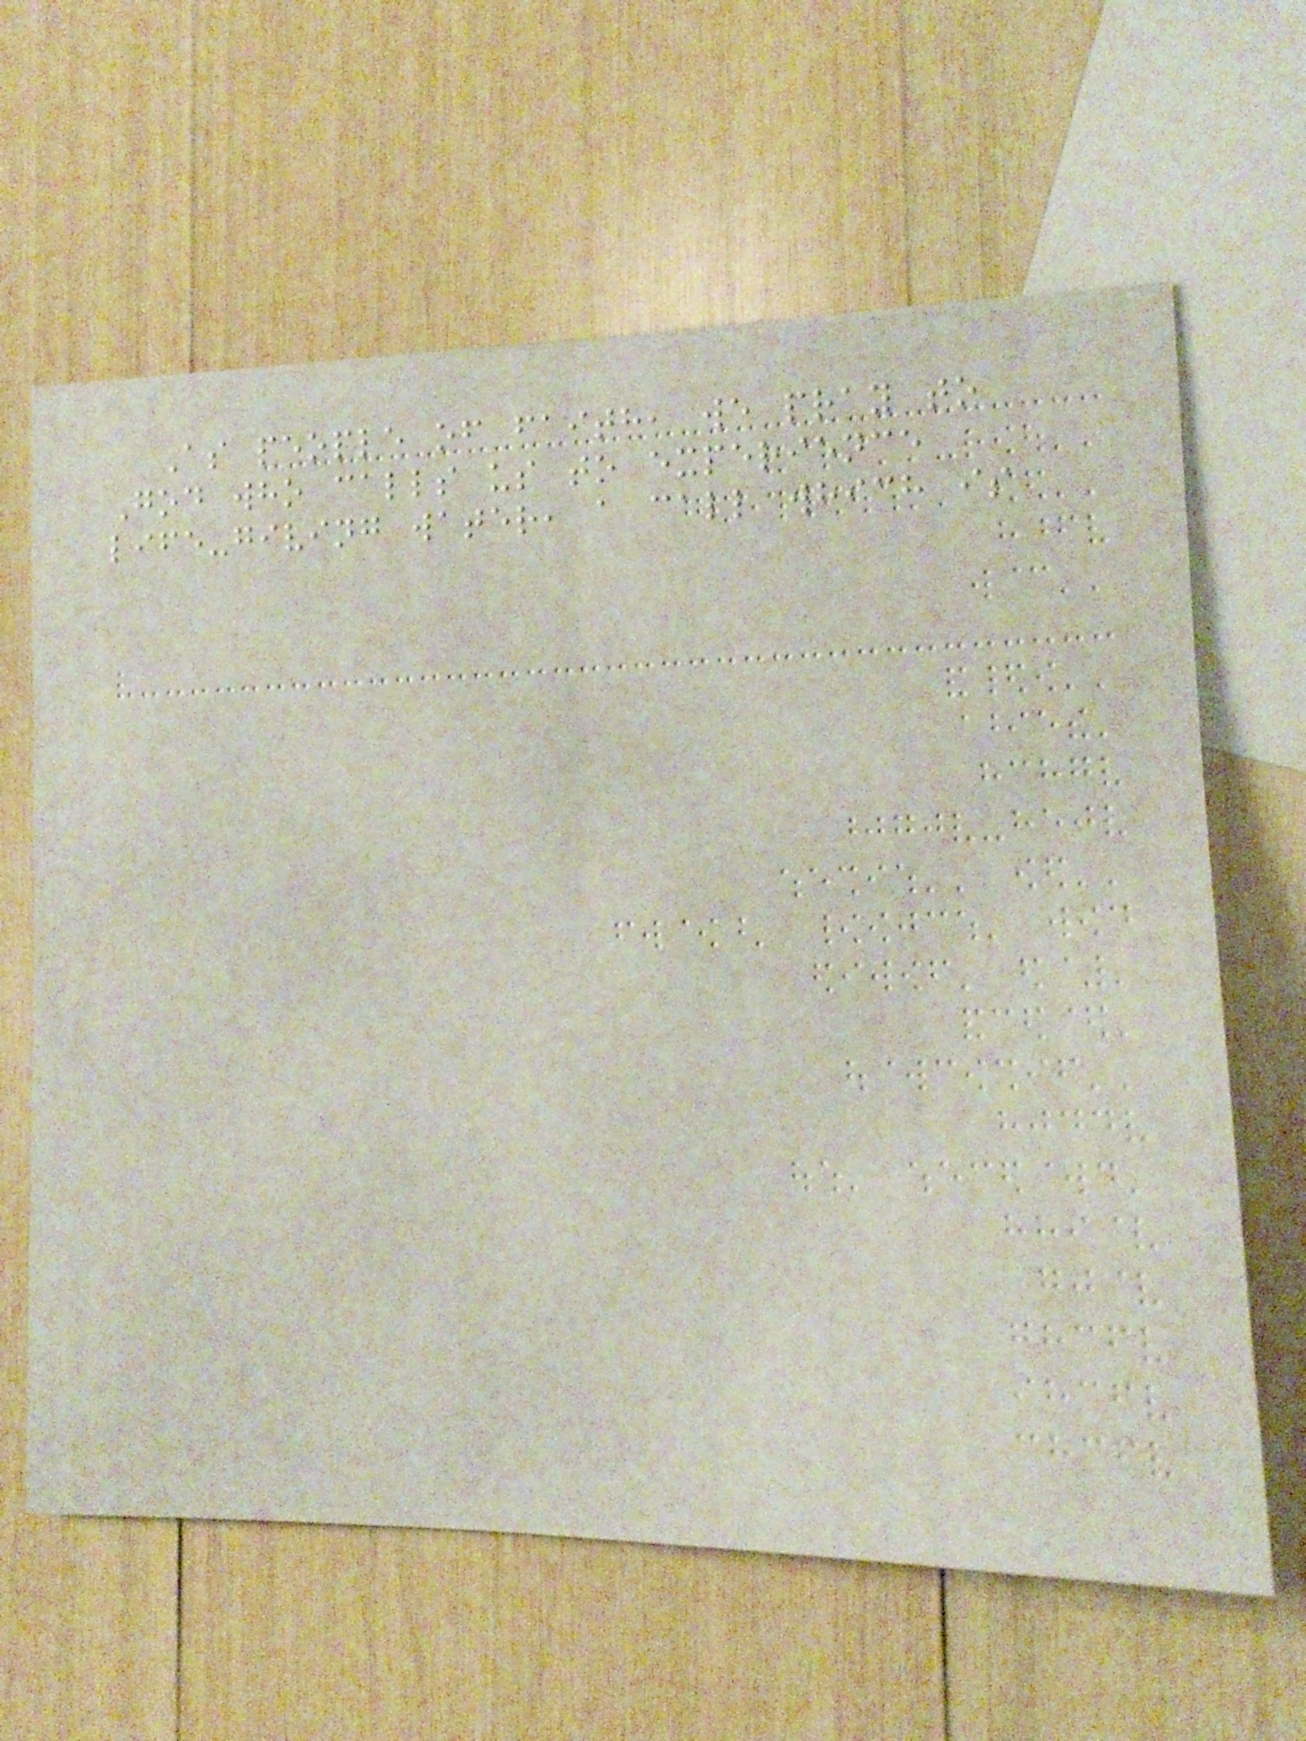As people of faith, we pray to
God who calls us to experience
life-giving water, a call which is
